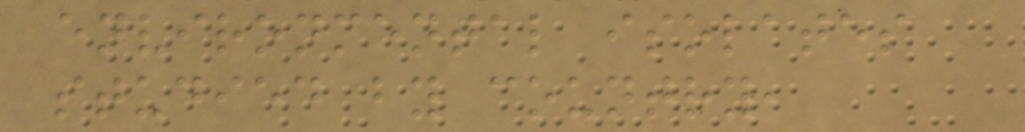environmental isolates
studied by country,
